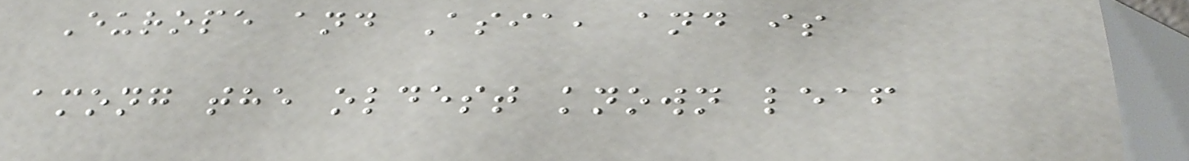Europe and Asia, and is
among the oldest known leaf
